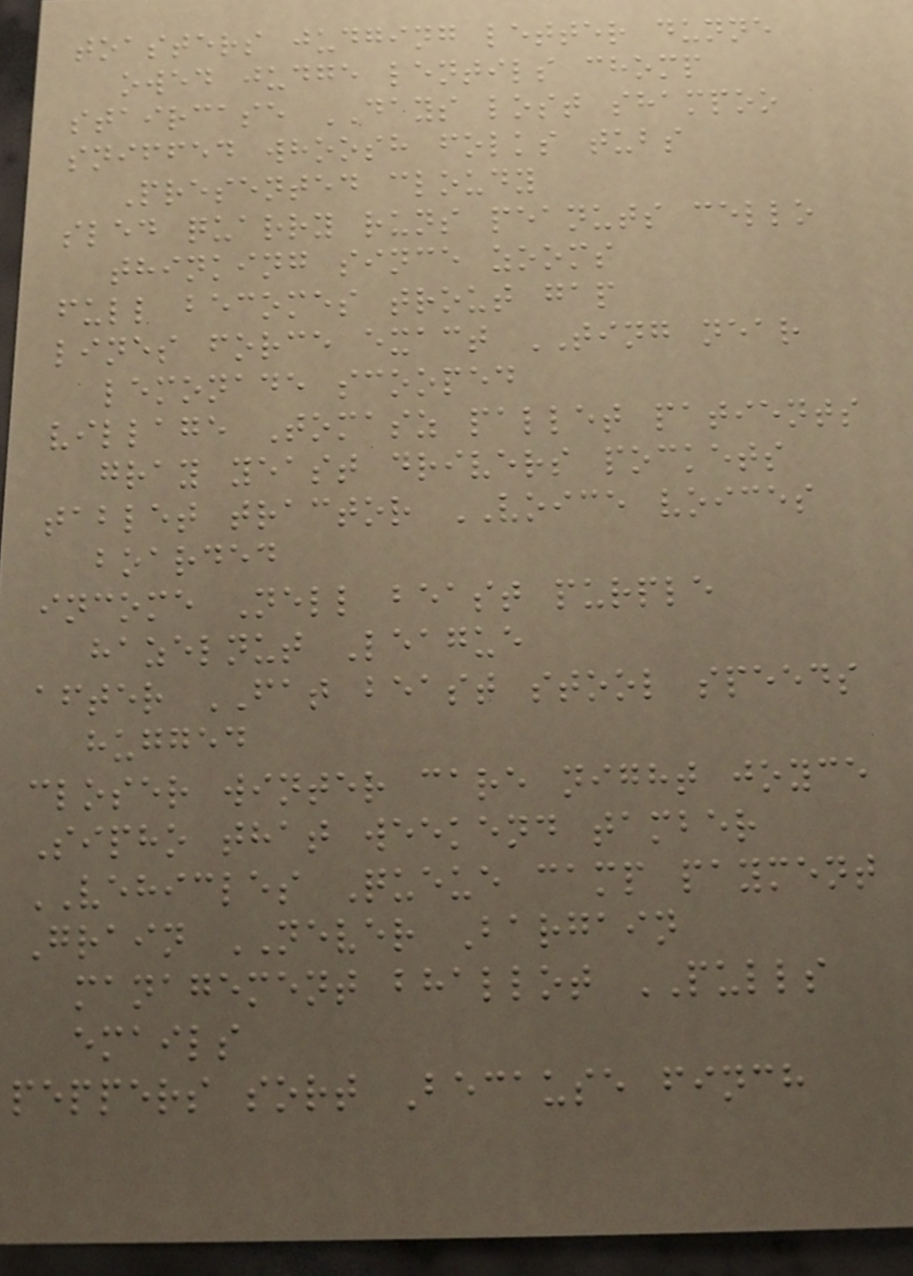toasters judging letter dunne
owed judge lentils chomp
staircase DAYS lost shampoo
sniffed whoosh folks tubs
Presented cloudy
sled quarry runs peanuts cello
thinking since zooms
full becomes trout gap
lines force exact TING near
lemonade scooped
village Tomasz pallet patients
gray yeast drivers pockets
tablet tractor VOICE voices
boarded
income Nell beast purple
hazelnut League
after FAT beast stool speeds
hugged
closer winter care night joyce
Sipho that weekend tamber
VEHICLES Queue camp payment
Grain NEVER Bargain
management bhallot PULLS
emails
peppers sort Because finch
